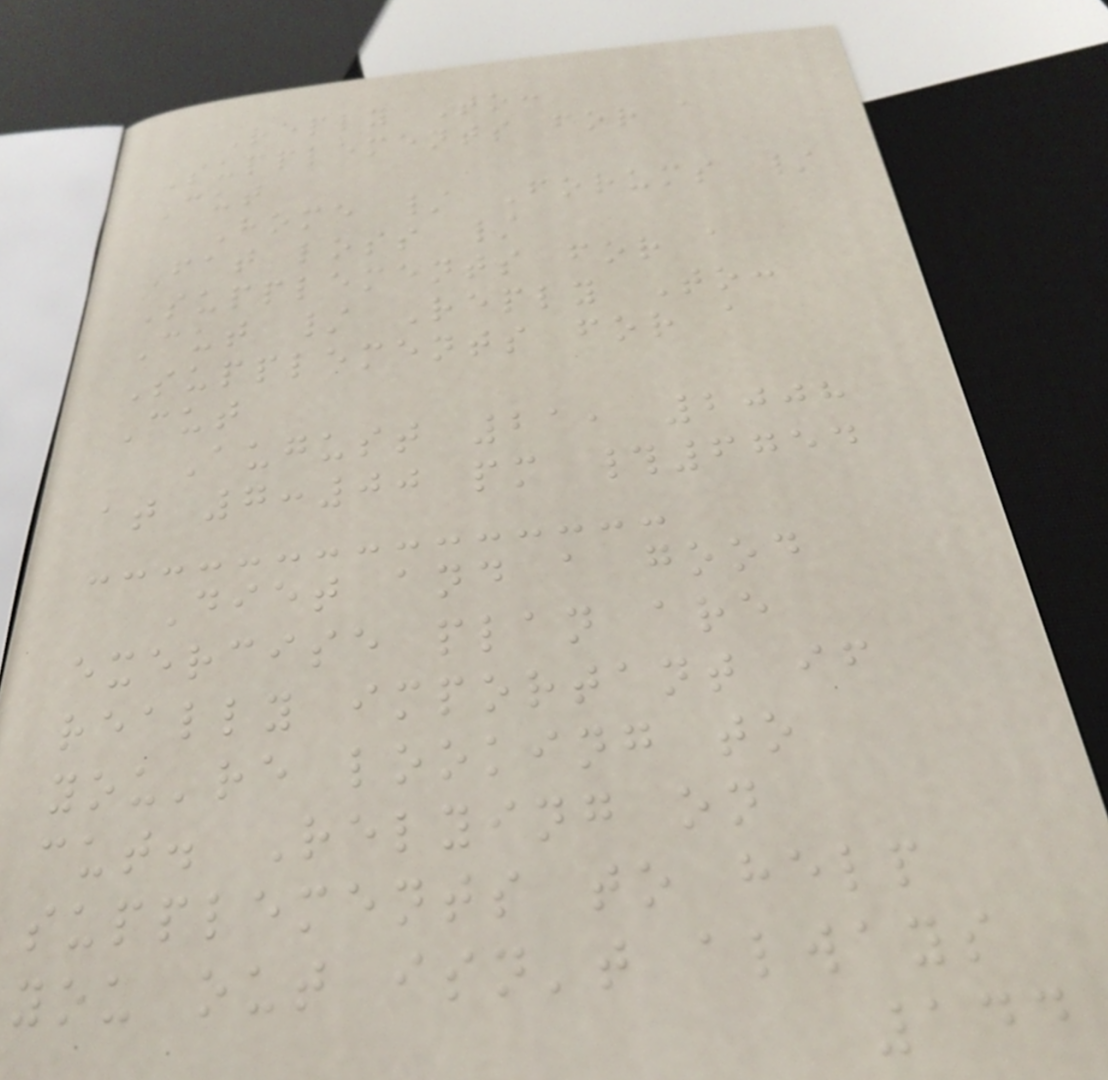Reply To:
Supplements for a
Cut
Home / Forums /
Fat loss /
Supplements for a
Cut / Reply To:
Supplements for a
Cut
August 21, 2008
at 7:00 pm #6754
Diet and a good
exercise plan are
really important if
you're looking to
cut. Relying on
supplements to help
you out isn't always
144
